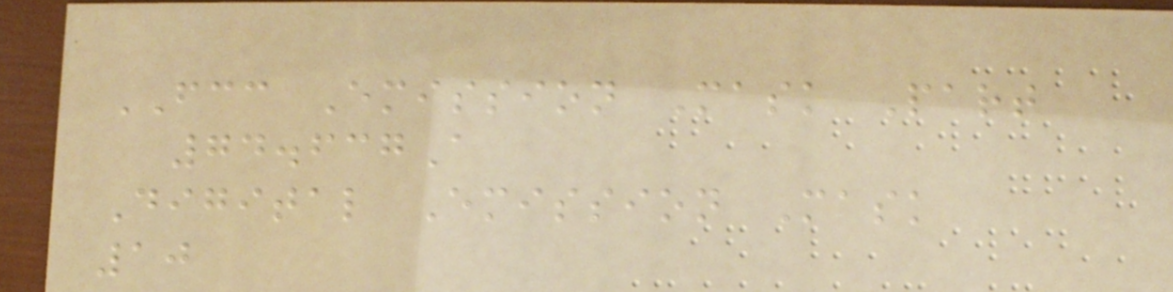FCC Emission Mask Part
74.637A
Digital Emission Mask
10
